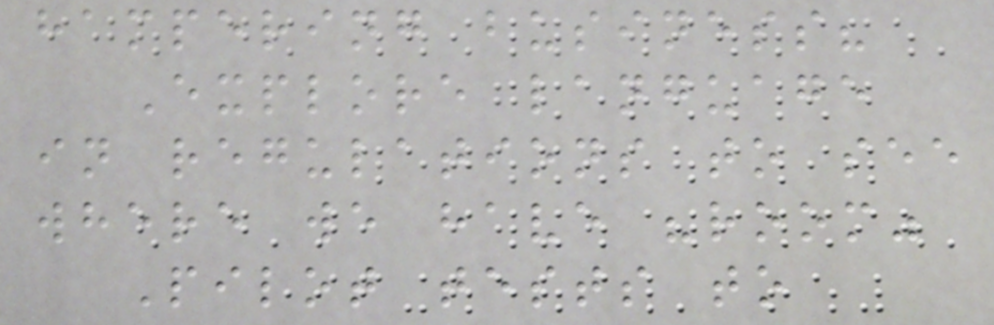hampering business?
Explore language
in regulations to see
where we have "room"
Pilot tests to
